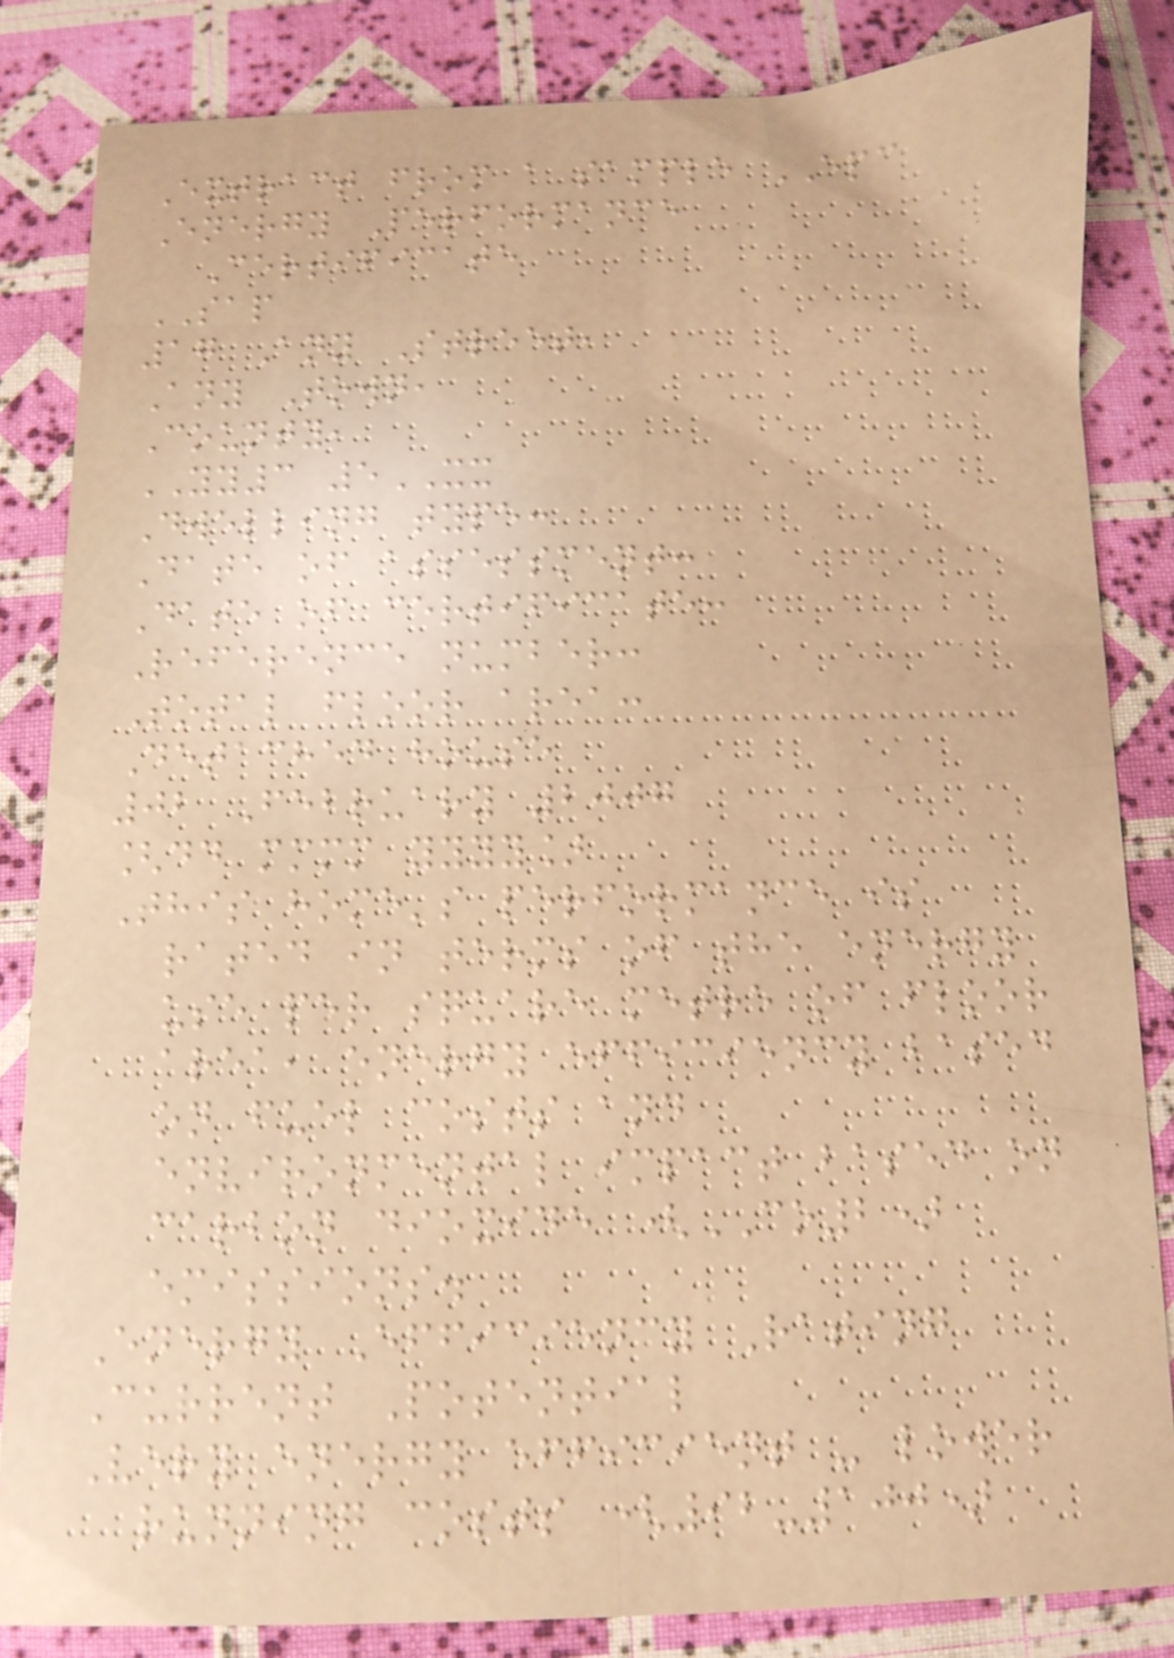Extract from a sample EPC
Energy Performance
Certificate
SAP
17 Any Street,
Any Town,
County,
YY3 5XX
Dwelling type:
Date of assessment:
Date of certificate:
Reference number:
Total floor area:
Detached house
02 February 2007
[dd mmmm yyyy]
This home's performance is
rated in terms of the energy
use per square metre of floor
area, energy efficiency based
on fuel costs and
environmental impact based on
carbon dioxide (CO2)
emissions.
Energy Efficiency Rating
Current Potential
Very energy efficient - lower
running costs (92-100)
